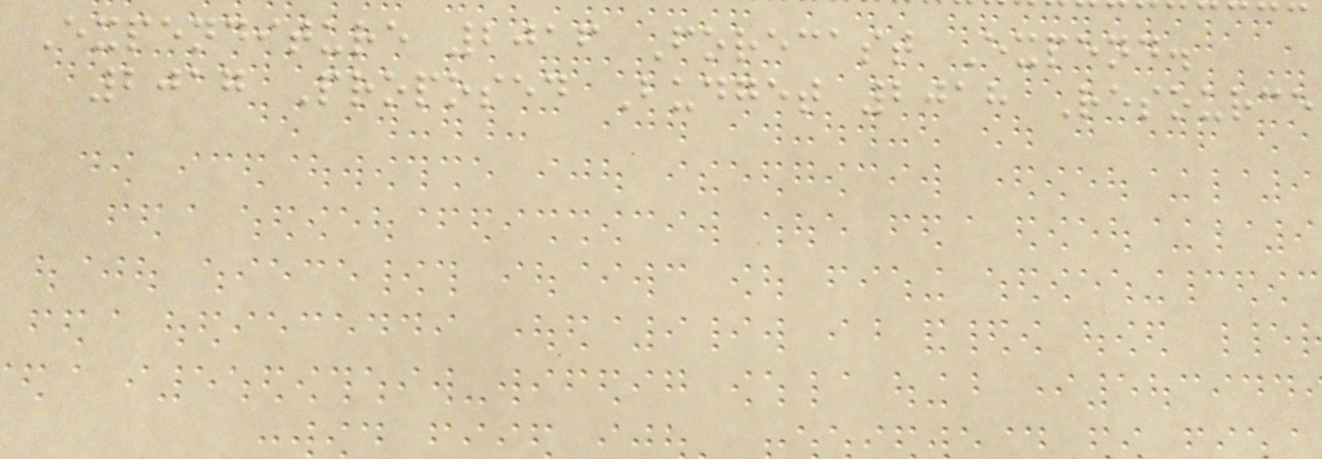Expenditure 2016 Forecast Expend.
2017 Proposed Budget 2018 Resource
